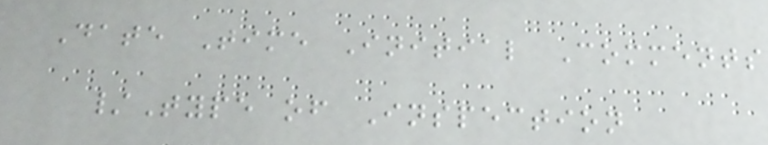Date Time Initial Comments
/Type of Inspection
